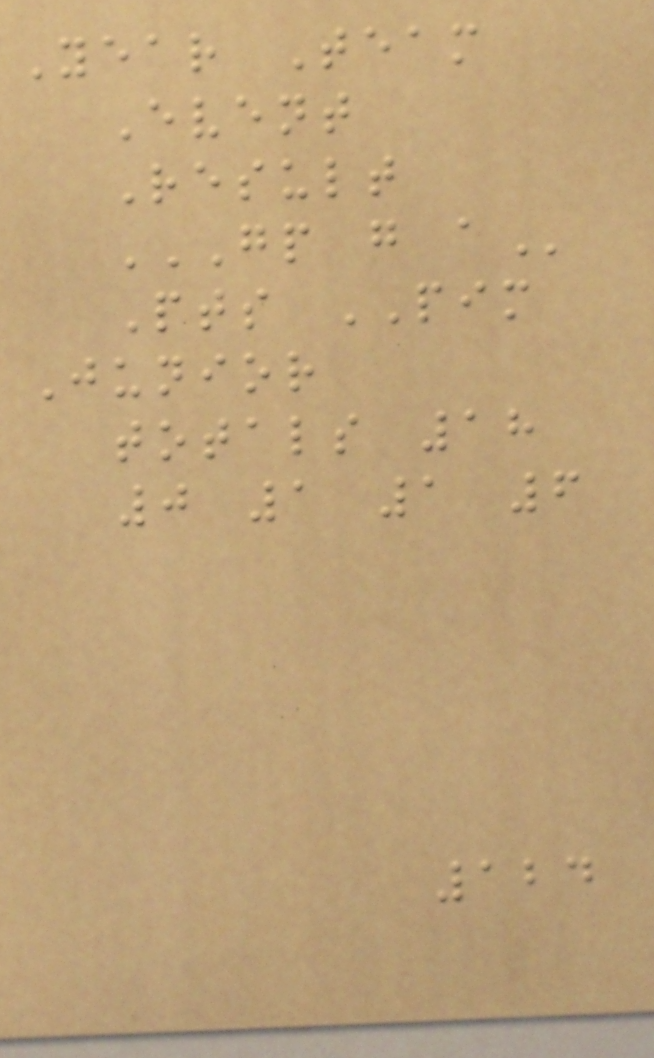Year Team
Event
Result
GP G A
Pts PIM
Junior
totals 18
0 1 1 6
124
